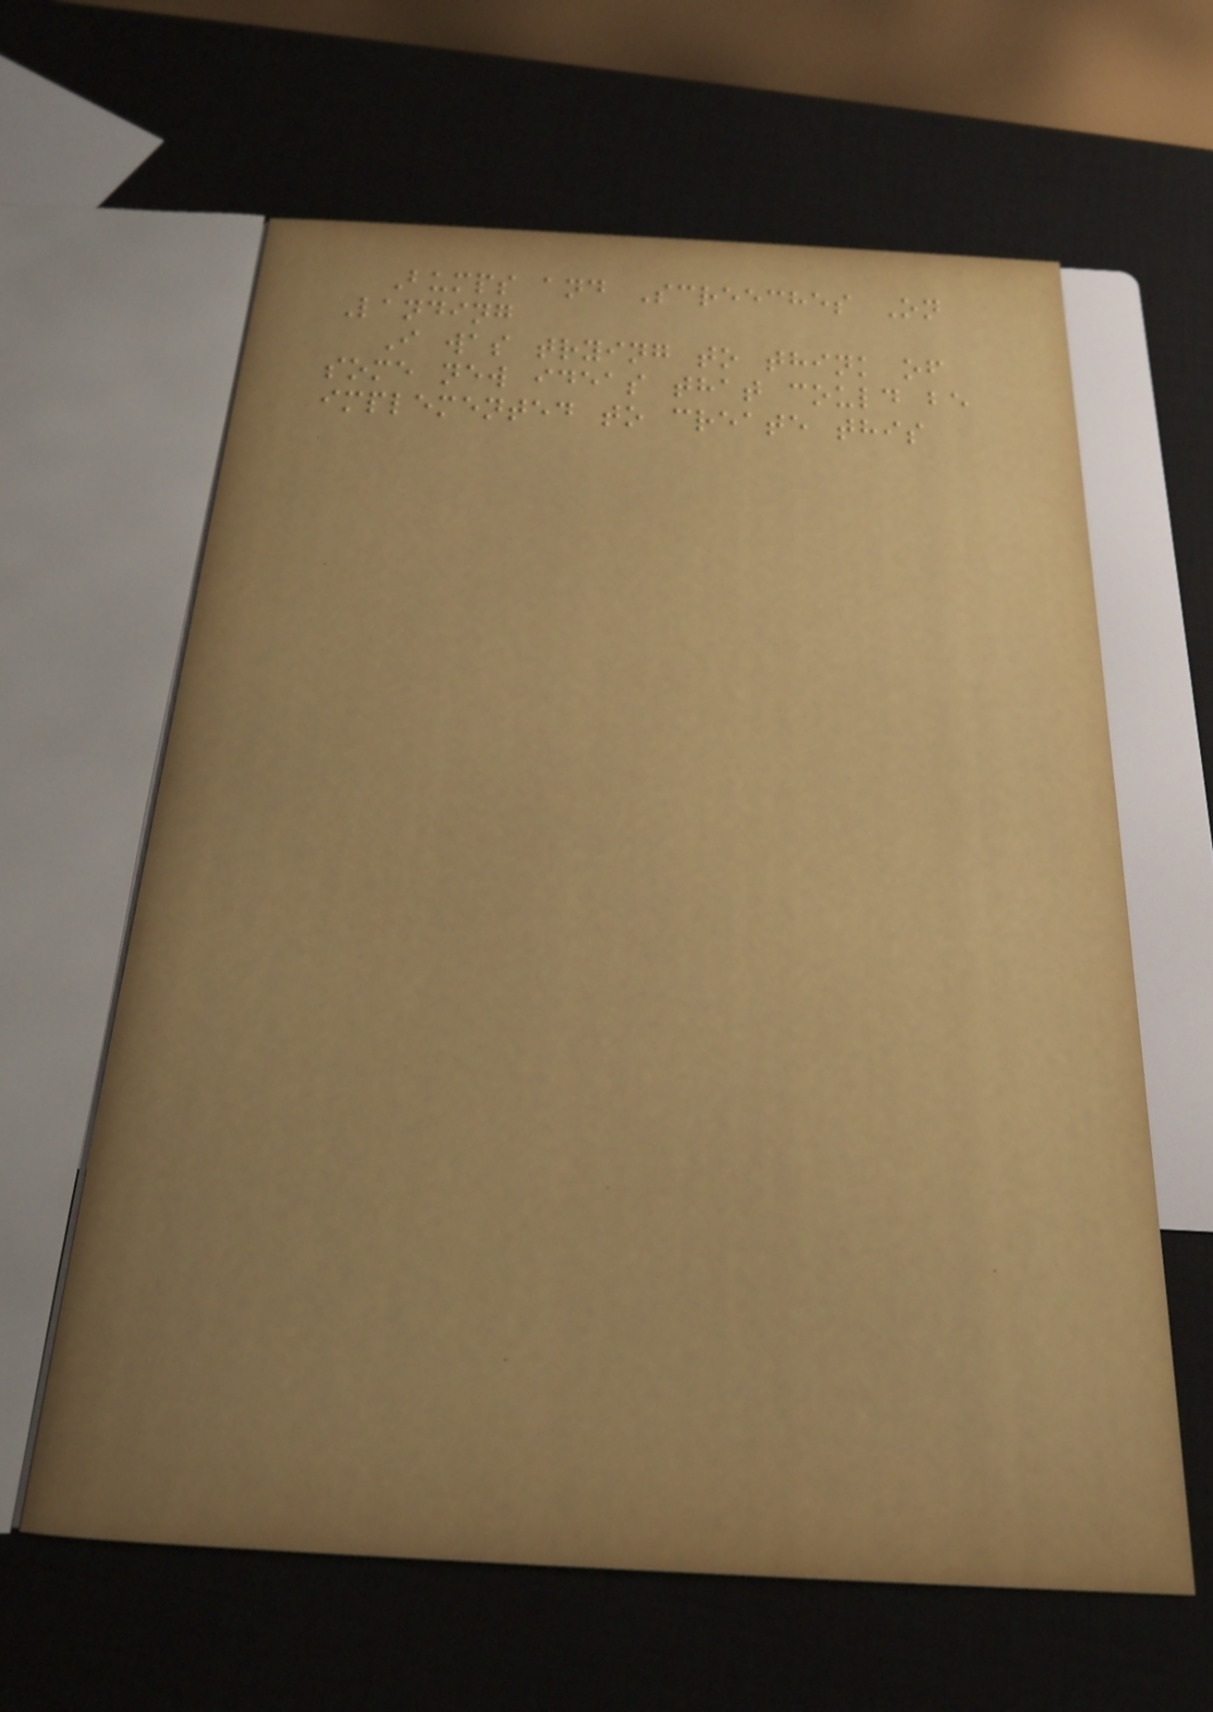Bumps and Screeches On
Landing
I was trying to think of
some new ideas that could be
implemented to create this
